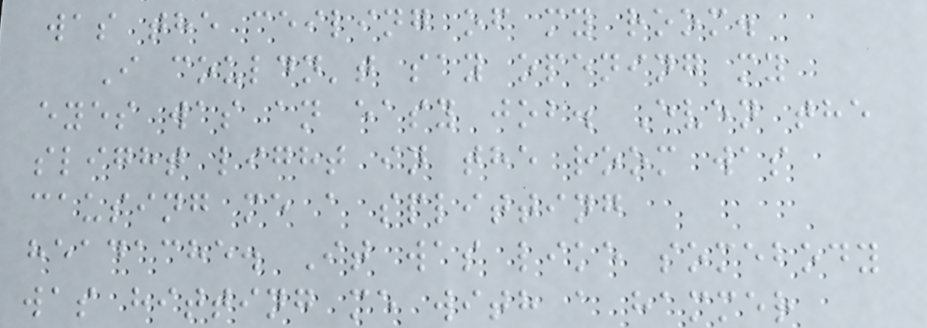was the ceiling of my room.
I couldn't say opening my
eyes was an easy job. Even the
slight light in the room was
causing me a splitting
headache. It was like somebody
was hitting me with a hammer
